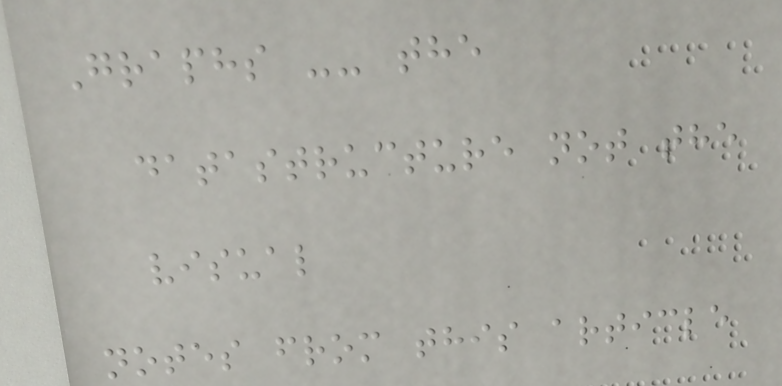Graphs -- the
datastructure not the
visual
notes from this article
